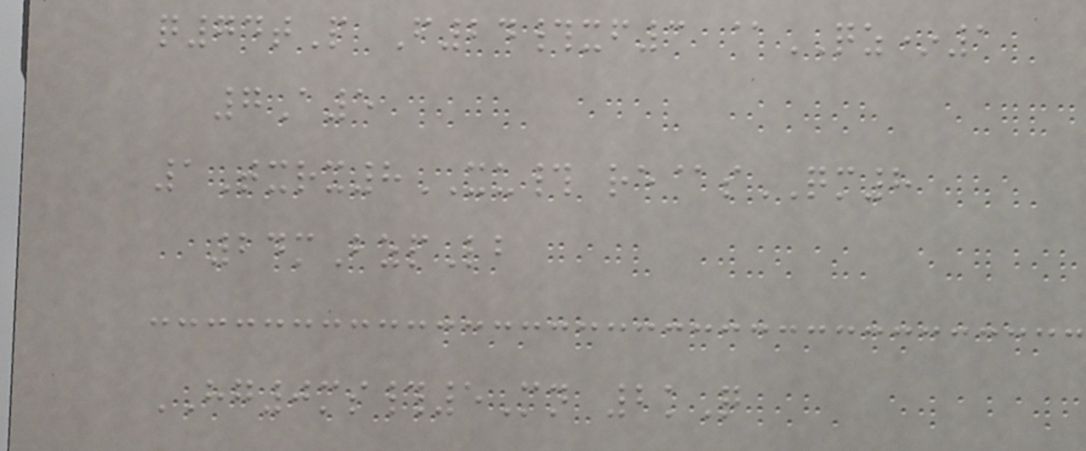q74tP F24#xf3 @QZ*1
7A5
1Txrx8XU# re@sQM8
24mBzpLb
HG0ms#5Mn 2kQ
